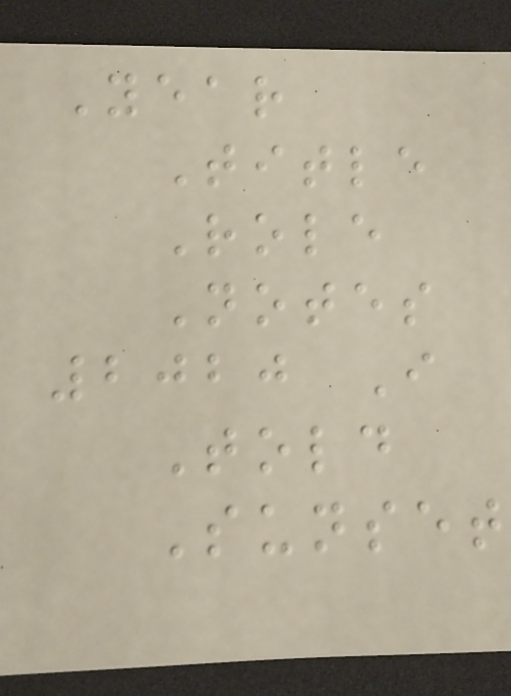Year
Title
Role
Notes
2020 I
Told
Sunset
